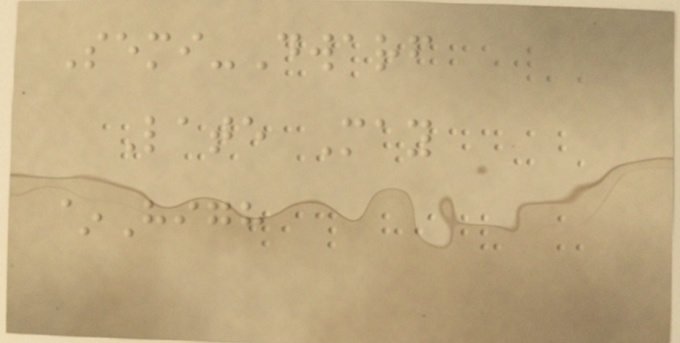Semi-Dwarf
Late May
~High
